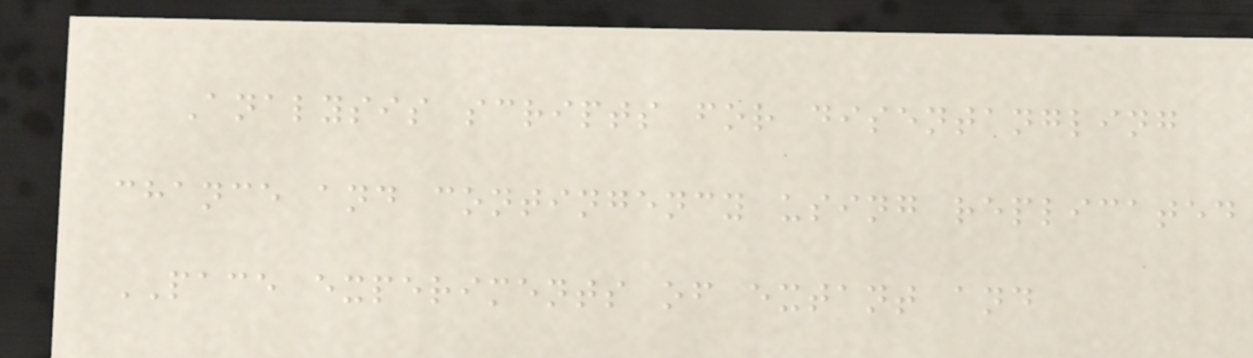Analysis scripts for disentangling
chance and contingency using replicated
PACE experiments of extant and
